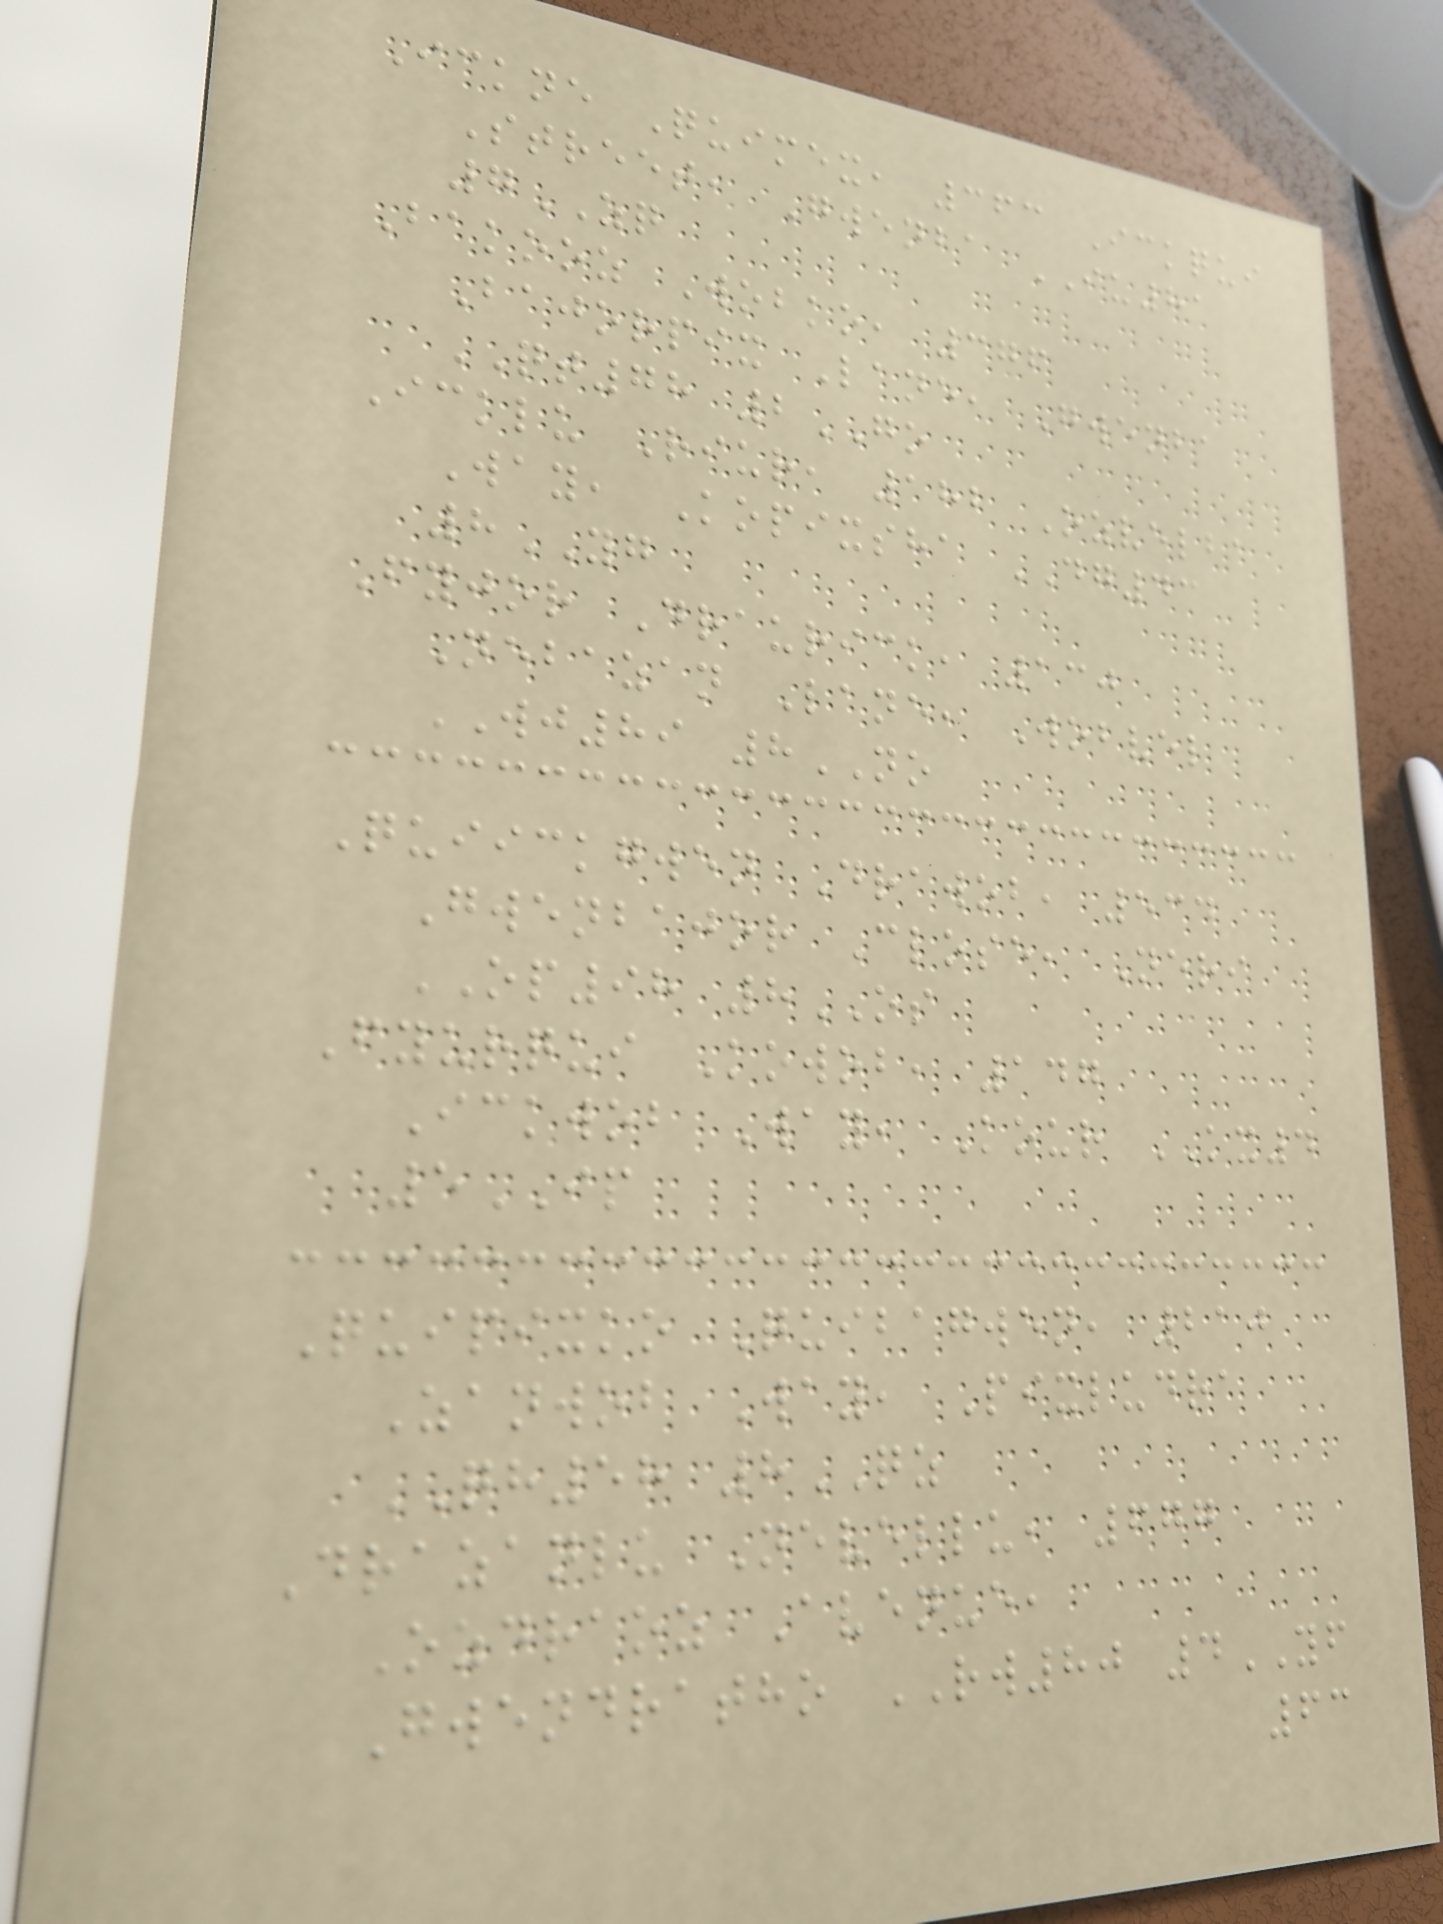Ickne Quimex, 363 Ickqui
Street, Gwenba IU81
7ZQ
Bakooz Wobko, 376
Bajorpix Lane, Gwenba
QT78 2GO
Icklu Riur, 182 Ozvelba
Way, Kopixsha DG43
8YG
Fyjor Draurick, 130
Nebazan Lane, Wobvel
WJ89 8NO
Quiickgwen Drawob, 534
Gwenbajor Close, Neri
OP98 8OS
Fyurqui Kowob, 147
Ickwob Way, Kour KX4
5IP
Quipixko Quibagwen, 210
Zanwob Way, Pixludra
QH58 8QZ
Drazanlu Nevellu, 677
Ozdraoz Avenue,
Gwendratho RW80 4YF
63
